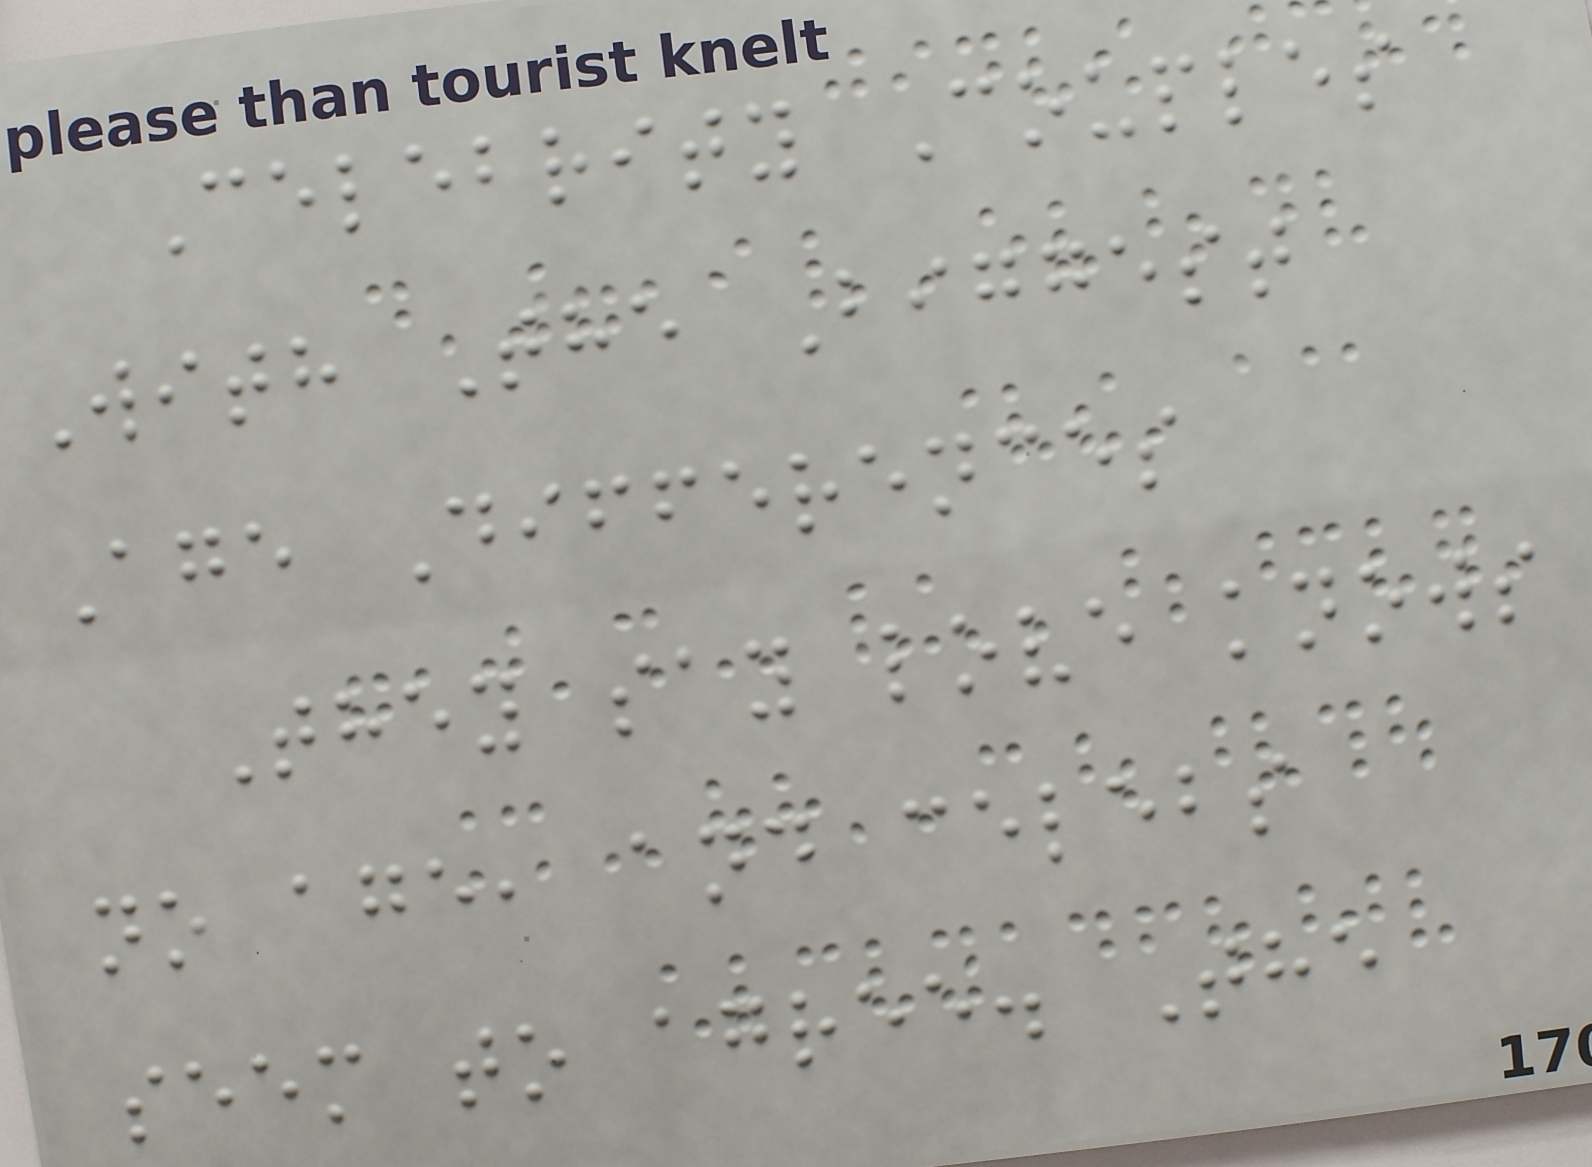Celebrity Couples
With The Biggest
Age Differences
They say love knows
no age, and celebs
seem to agree. The
